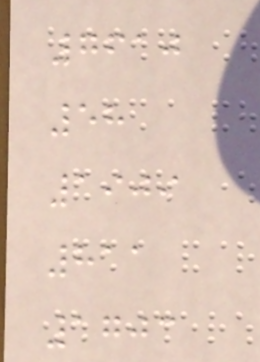7610
58
1909
811
1703
